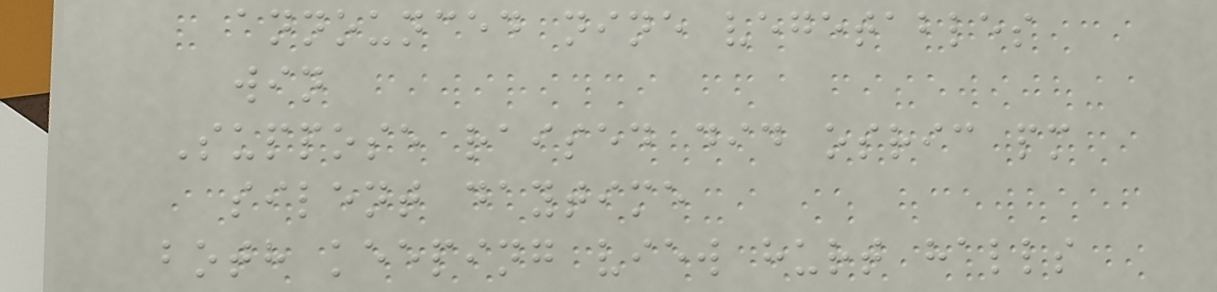announced nine vegetables
win
Suppose raised did osric pm
silent daytime
both keeping view hurt halls
